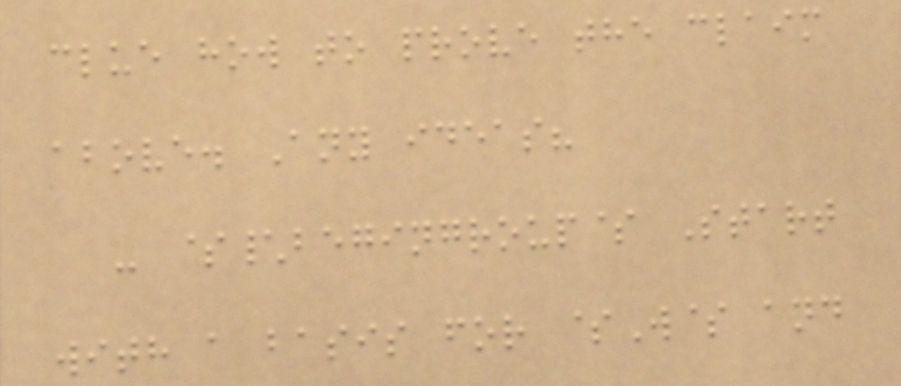clue how to prove the claim
above. Any ideas?
- $\begingroup$ Start
with a basis for $W$ and
